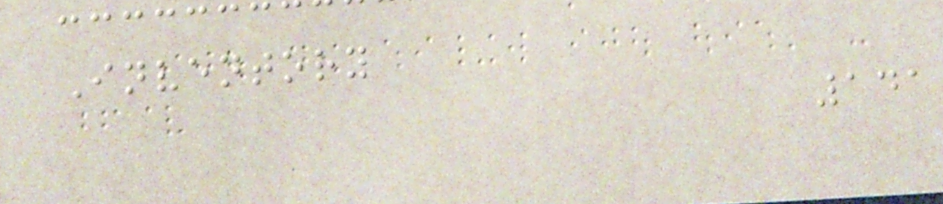Inventory
141
